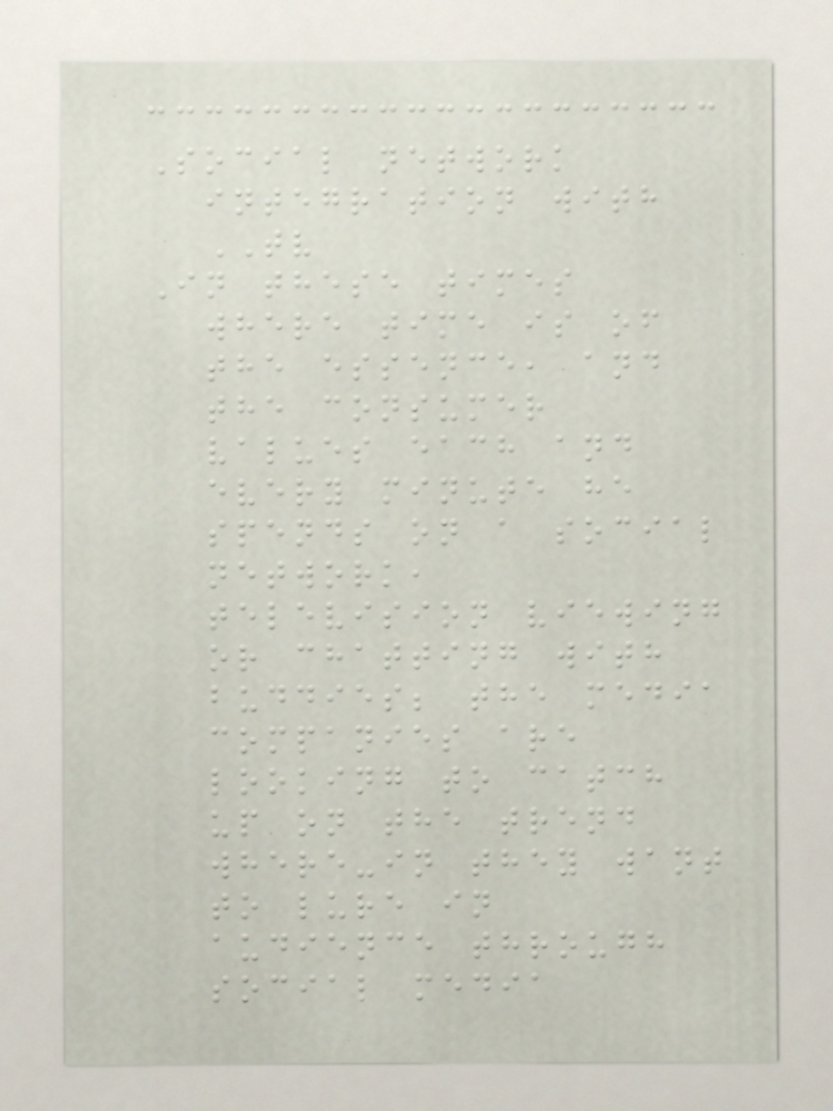Social network
integration with
TV
In these times
where time is of
the essence, and
the consumer
values each and
every minute he
spends on a social
network,
television viewing
or chatting with
buddies; the media
companies are
looking to catch
up on the trend
where-in they want
to lure in
audience through
social media
